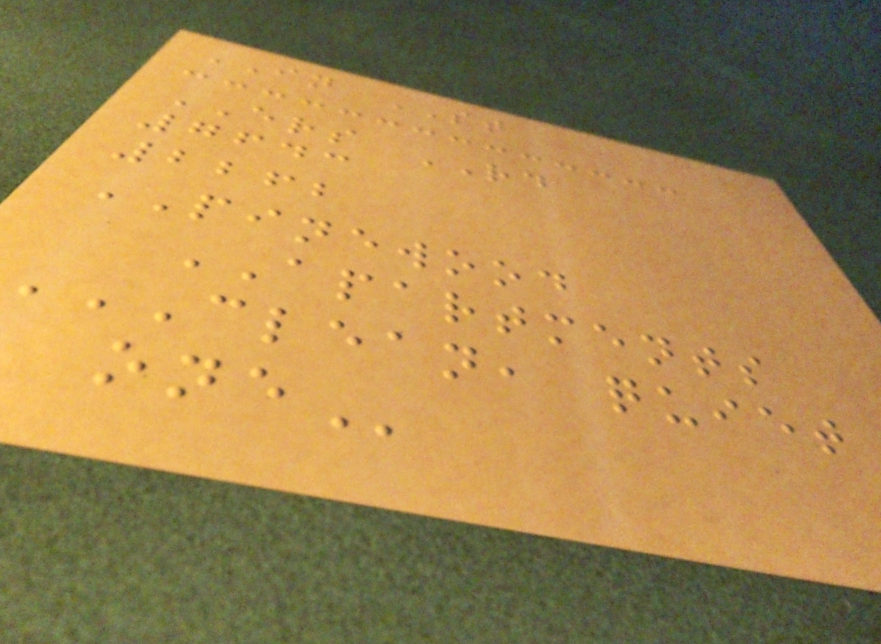IN ST
ERS RD
7643
2262
PINEWOOD
APARTMENTS
CLEAN, QUIET
ONE
